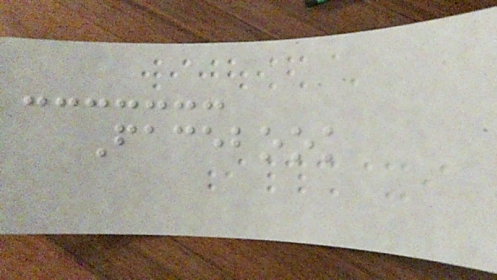Facebook
